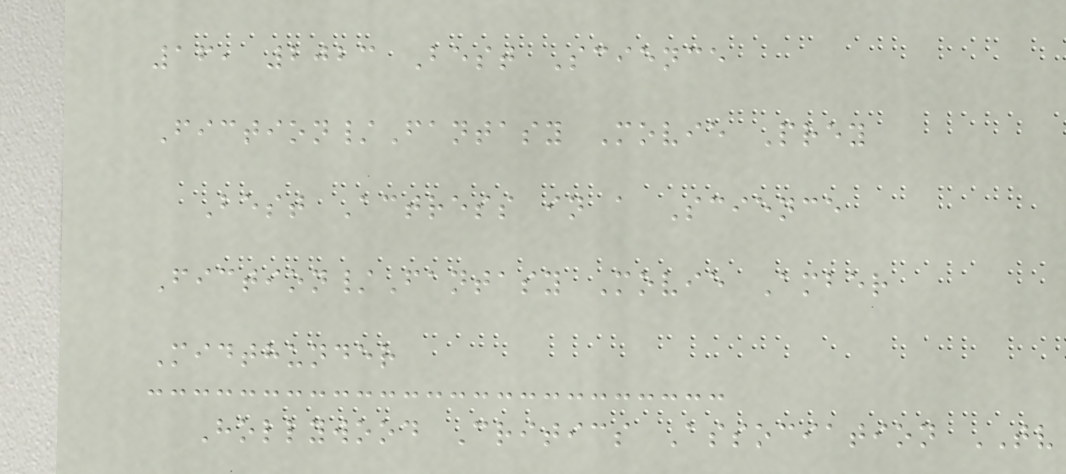16, 2023 Best Science
Fiction/Fantasy Movie Prey
Best Actress in a Science
Fiction/Fantasy Movie Amber
Midthunder
Hollywood Critics Association TV
